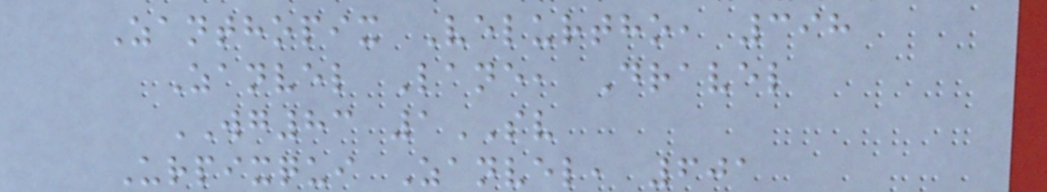Zanthopix Velurtho, 398
Zanvel Lane, Dravel
WG83 1SV
Urpixqui Zanvel, 601
